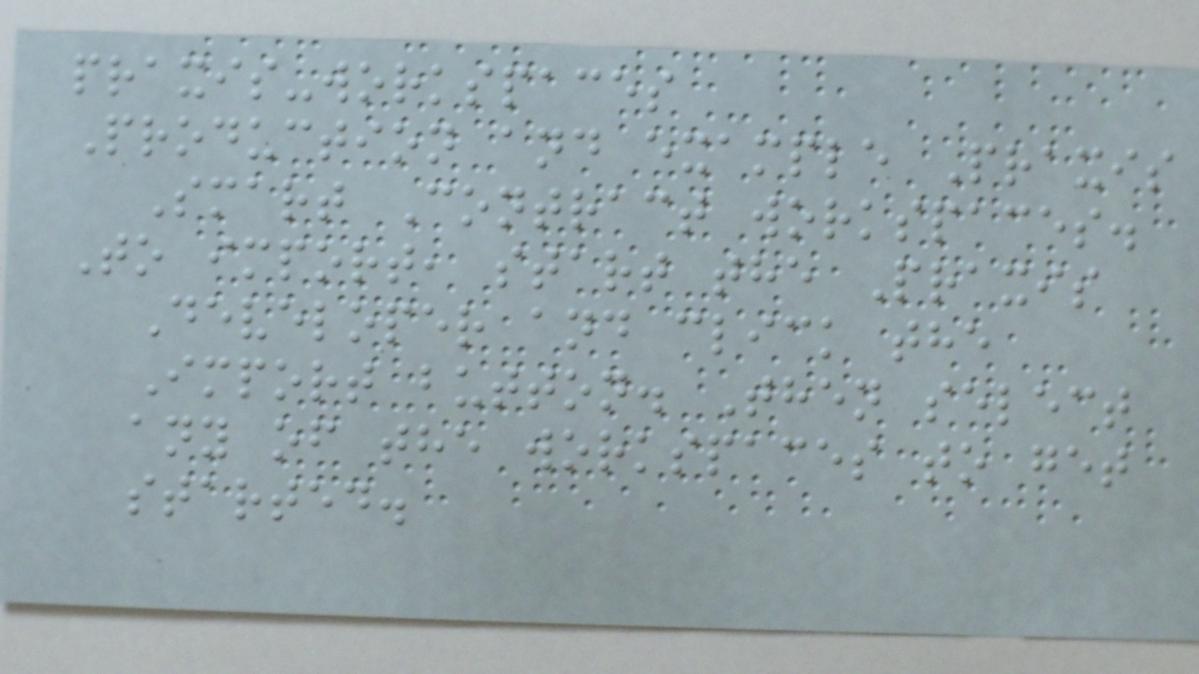praxis-workspaces
Production and example Praxis
Smart Contract workspaces.
To import, start the Praxis
Developer and click the
Import button. Then select
any of the workspaces to get
started.
